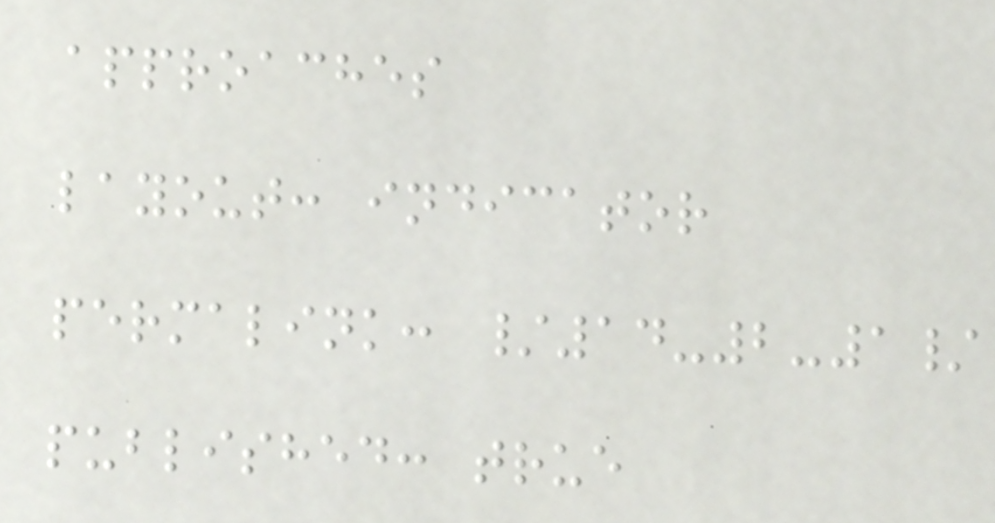approaches
layout: indicator
permalink: /14-2-1/
published: true
